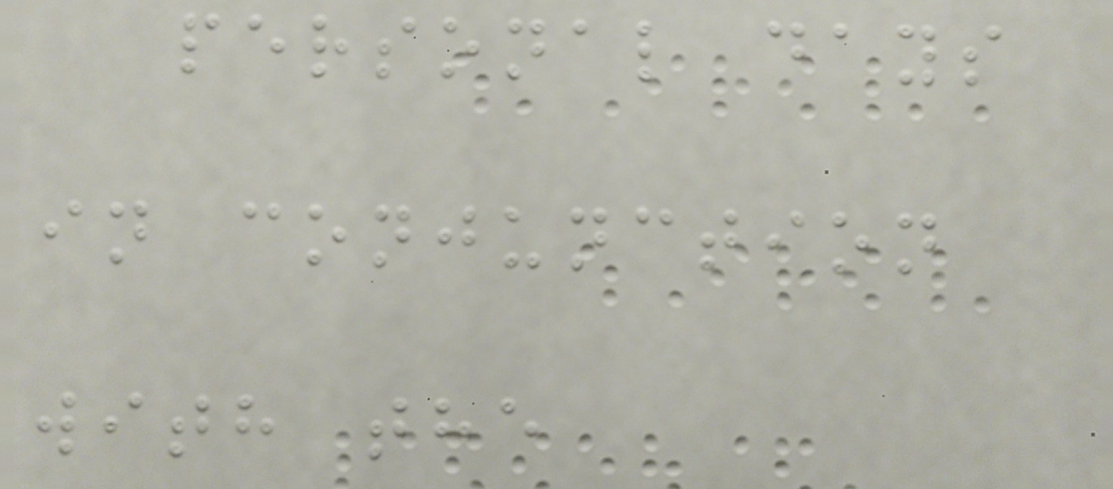personal days
in conjunction
with the
